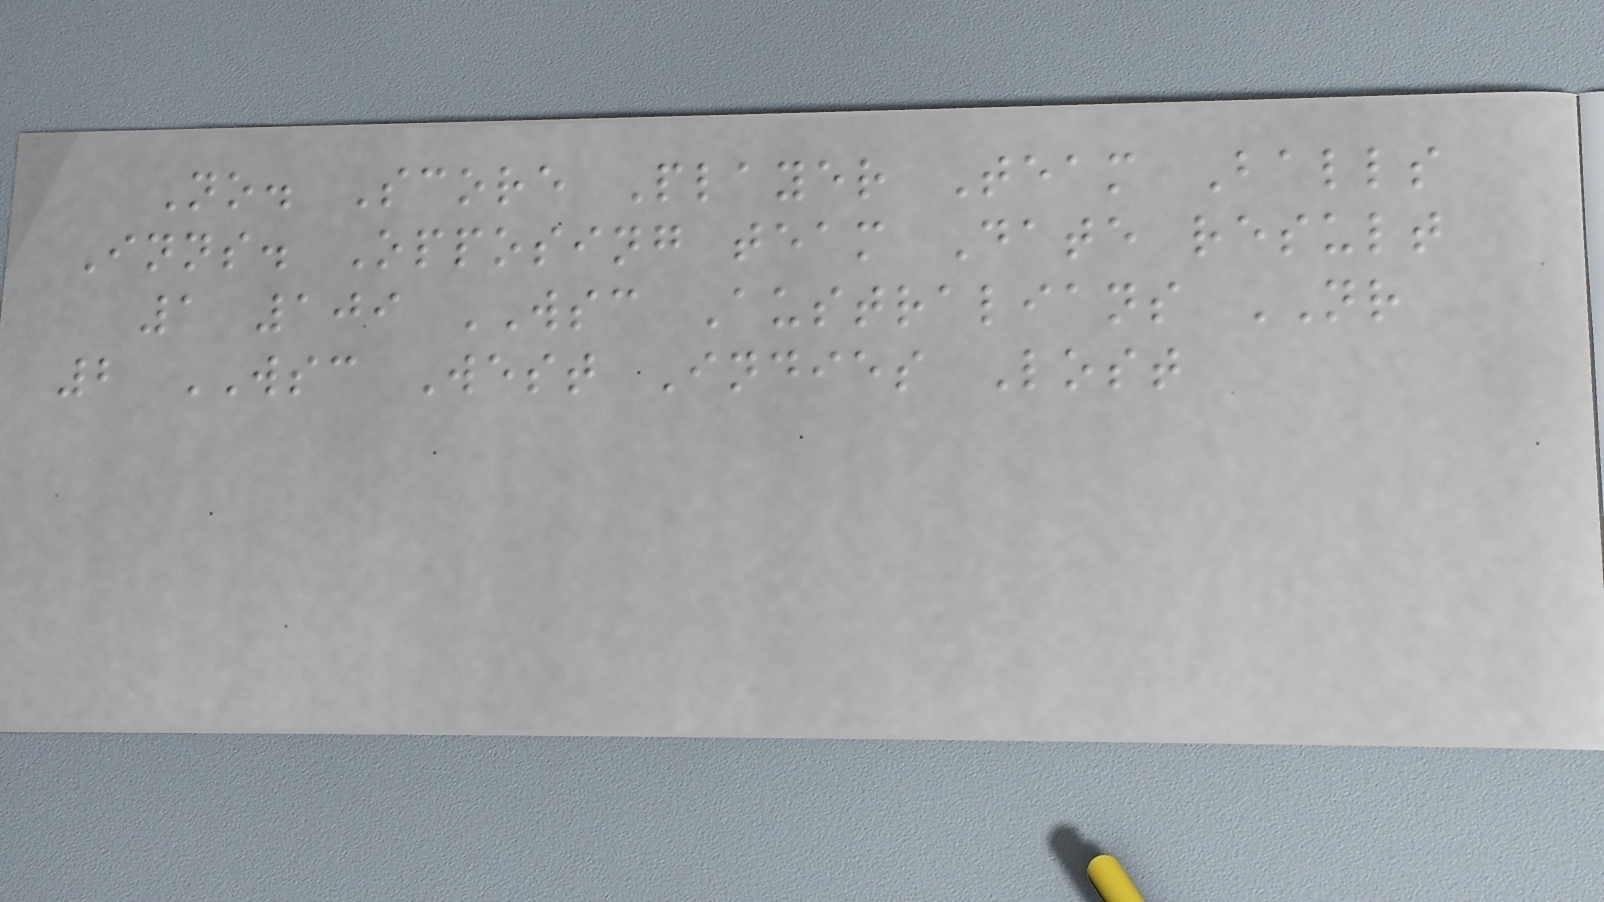No. Score Player Team Balls
Inns. Opposing team Date result
1 109 WSC Australians NR
2 WSC West Indies Lost
